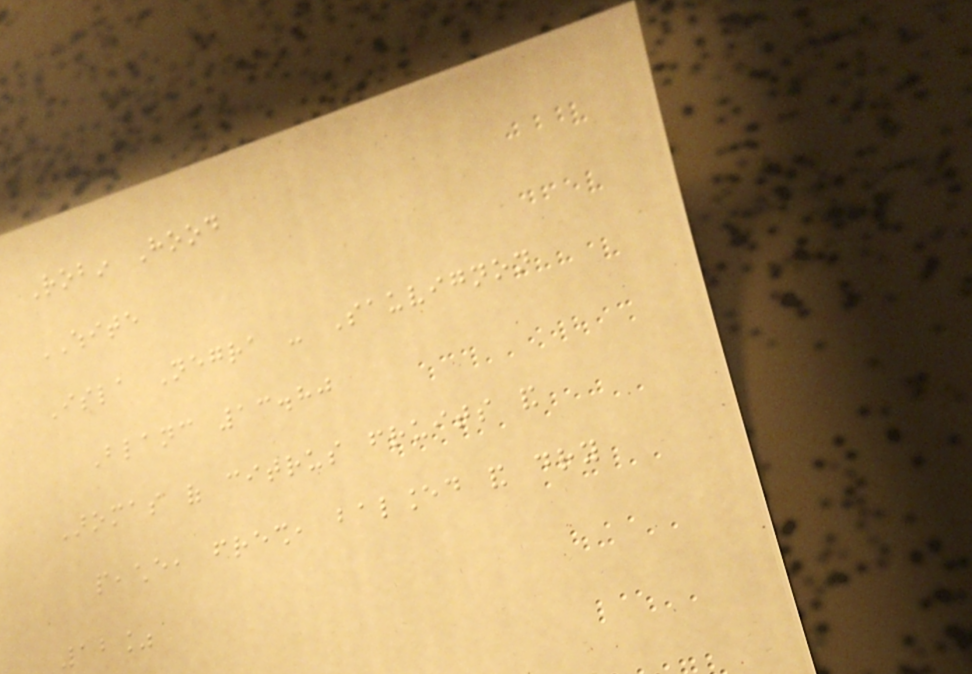Robin Hood
WHITE
Isla Negra - Sauvignon
Blanc 13.80
Aromas of citrus fruits and
peache, fresh, balanced and dry
12%
